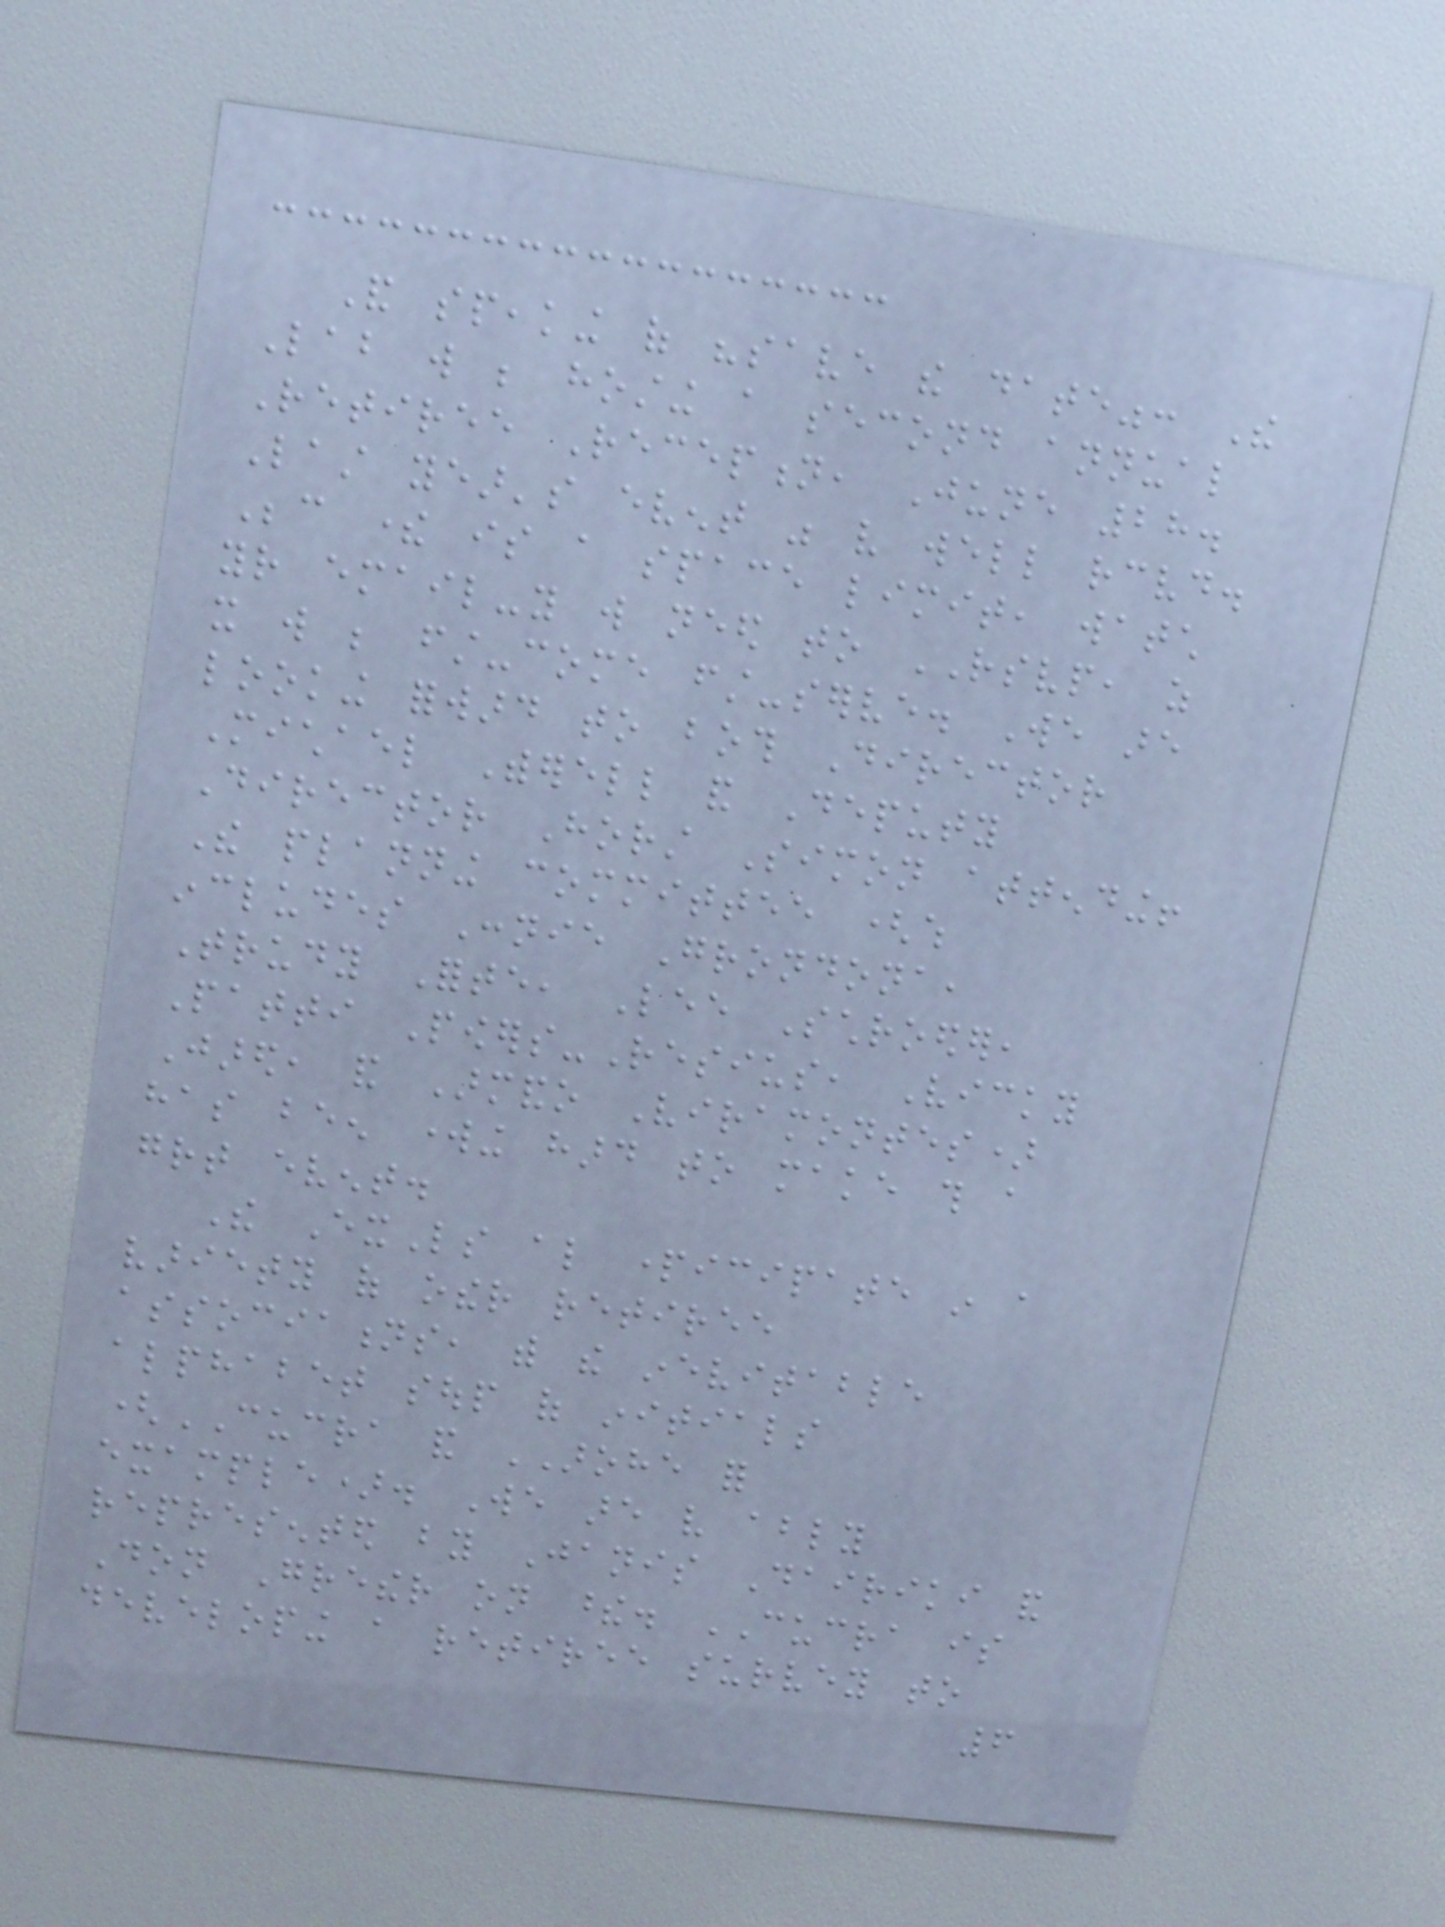And speaking of "save the date": The
Lab will be hosting a second annual
Retiree Reception, June 28.
Last year's event was very well received.
Because there is a space limit, watch
your email-you will need to RSVP, as
it will be first-come first-serve. We are
looking forward to both Director
Michael Witherell and Deputy
Director Horst Simon attending!
The planning committee (which
includes Connie Grondona,
Trudy Forte, Lee Schroeder,
Patti Powers-Resius, Vicky
Jared, and Armando Viramontes)
has been working hard to make this a
great event.
The ExLs also participate in a
variety of other retiree
associations, with the inevitable
alphabet soup of initials
(CUCRA and AROHE for
example). We are very ably
represented by Janis Dairiki and
Don Grether on these. CUCRA is
developing a retiree survey to
6
